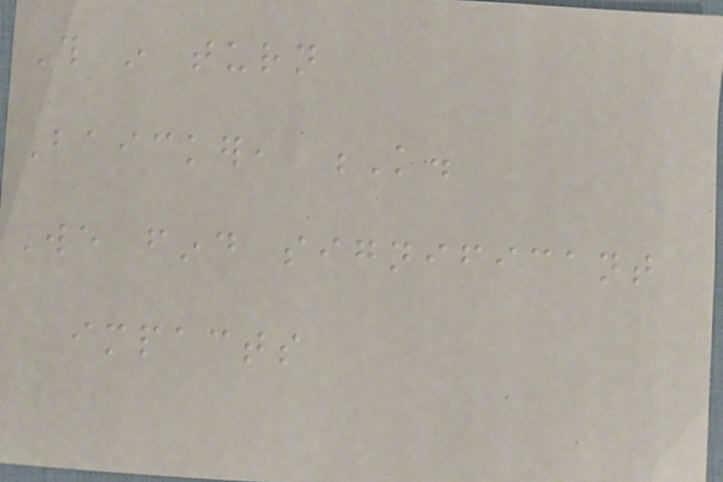This in turn
Baicker, K.
We find significant
impacts
